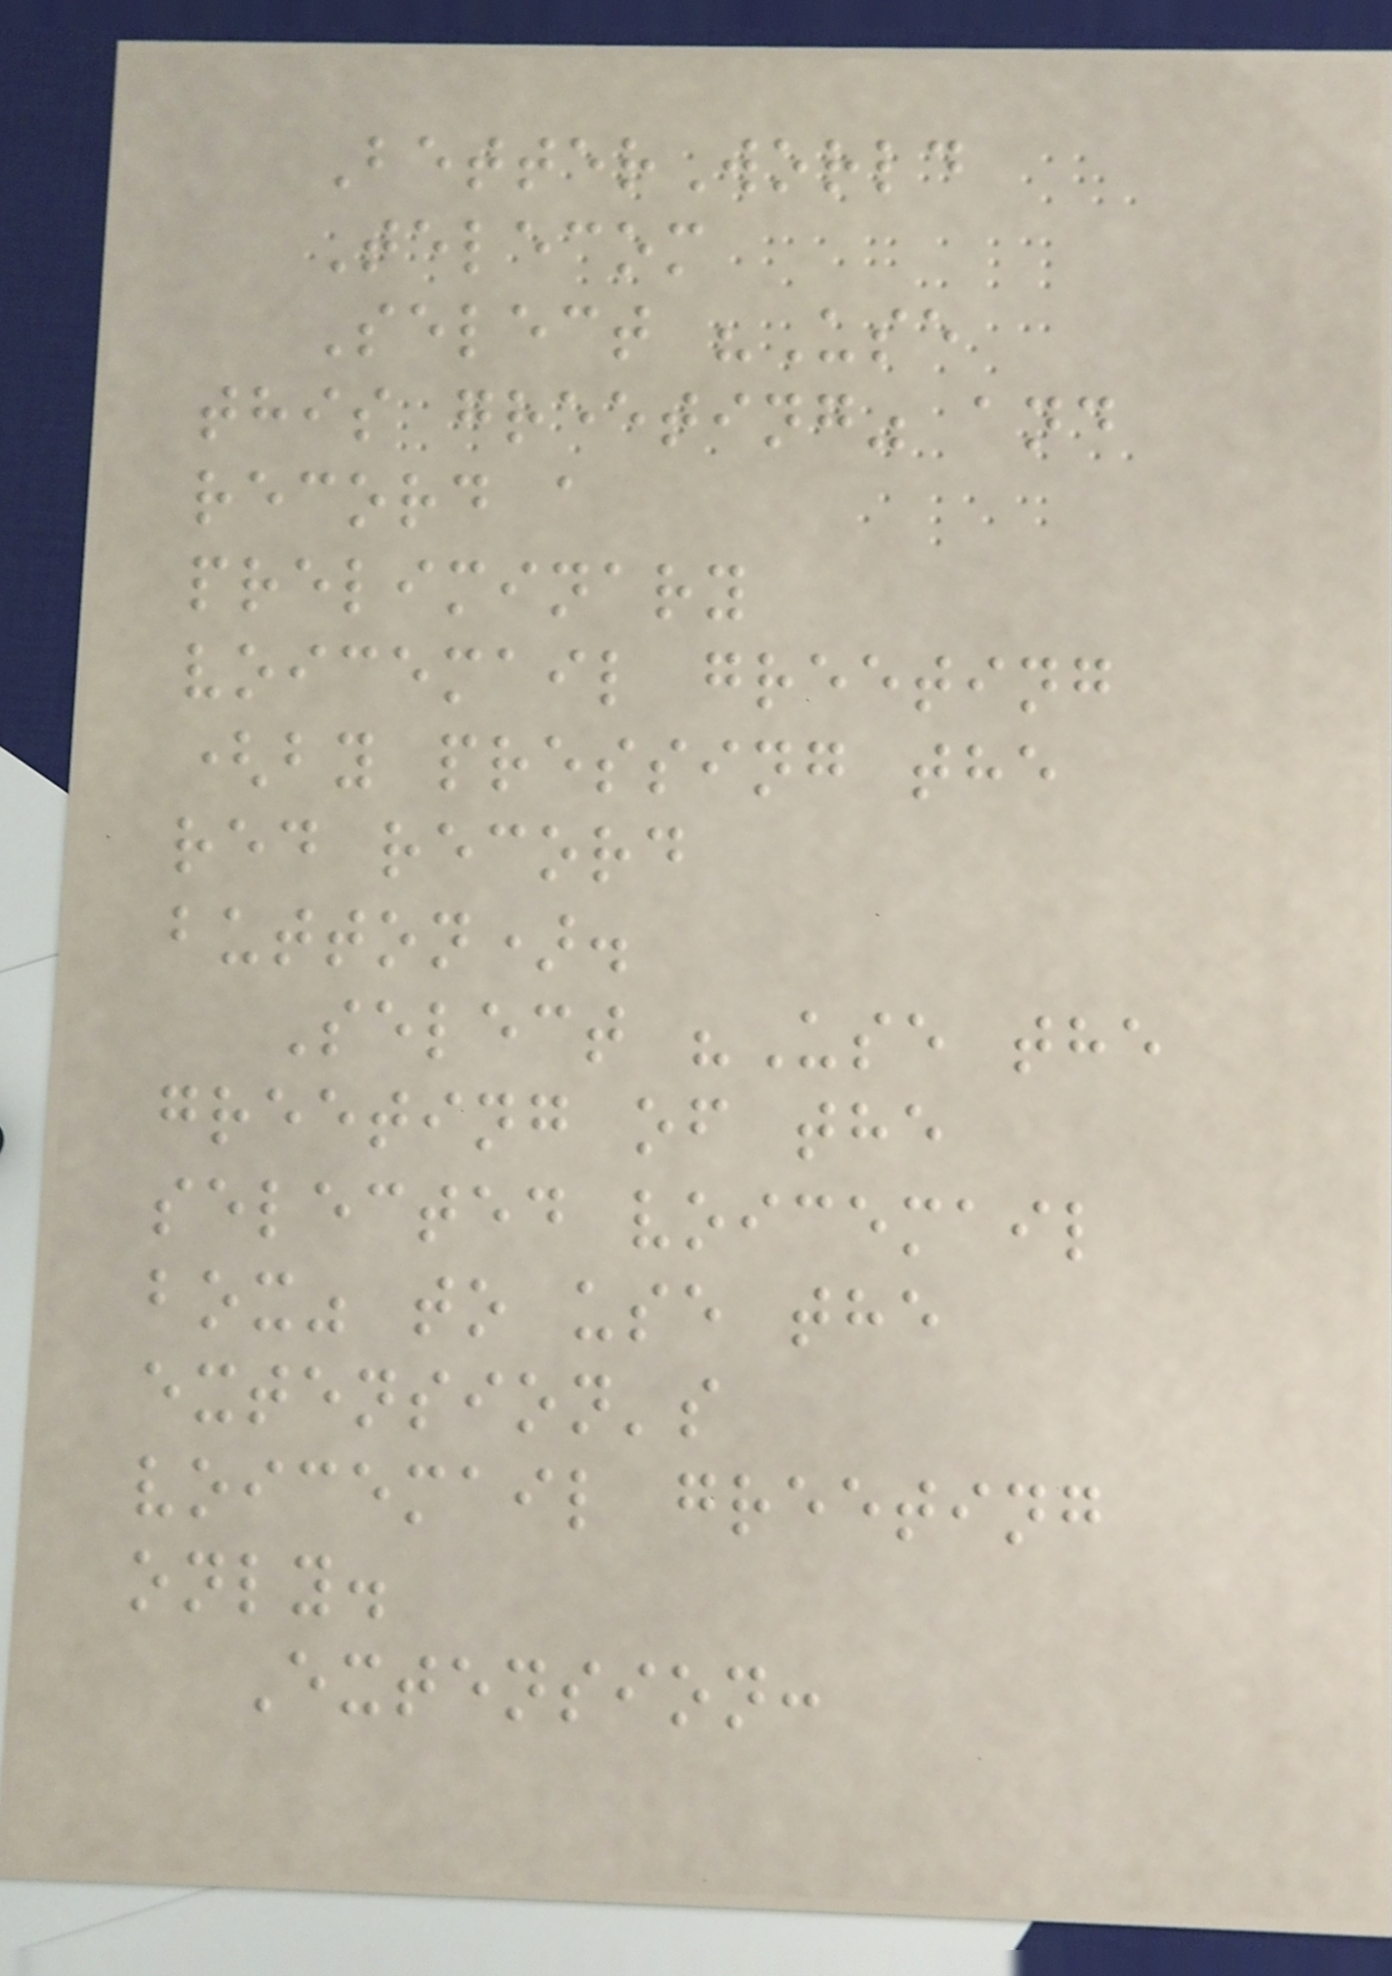BetterWorld
Telecom
Select "Use
this greeting" and
record a
preliminary
voicemail greeting
(by pressing the
red record
button).
Select "Use the
greeting of the
selected voicemail
box" to use the
extension's
voicemail greeting
only.
Extension:
